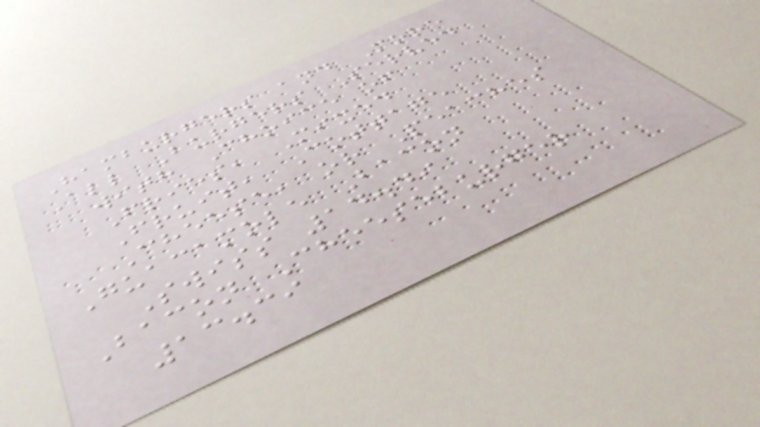Hamburgers and More
All Burgers Served
with Choice of
Fries, Mixed
Fruit, Cottage
Cheese, or Peaches
Guacamole Bacon
Swiss 14.49
Bacon Cheeseburger
13.39
